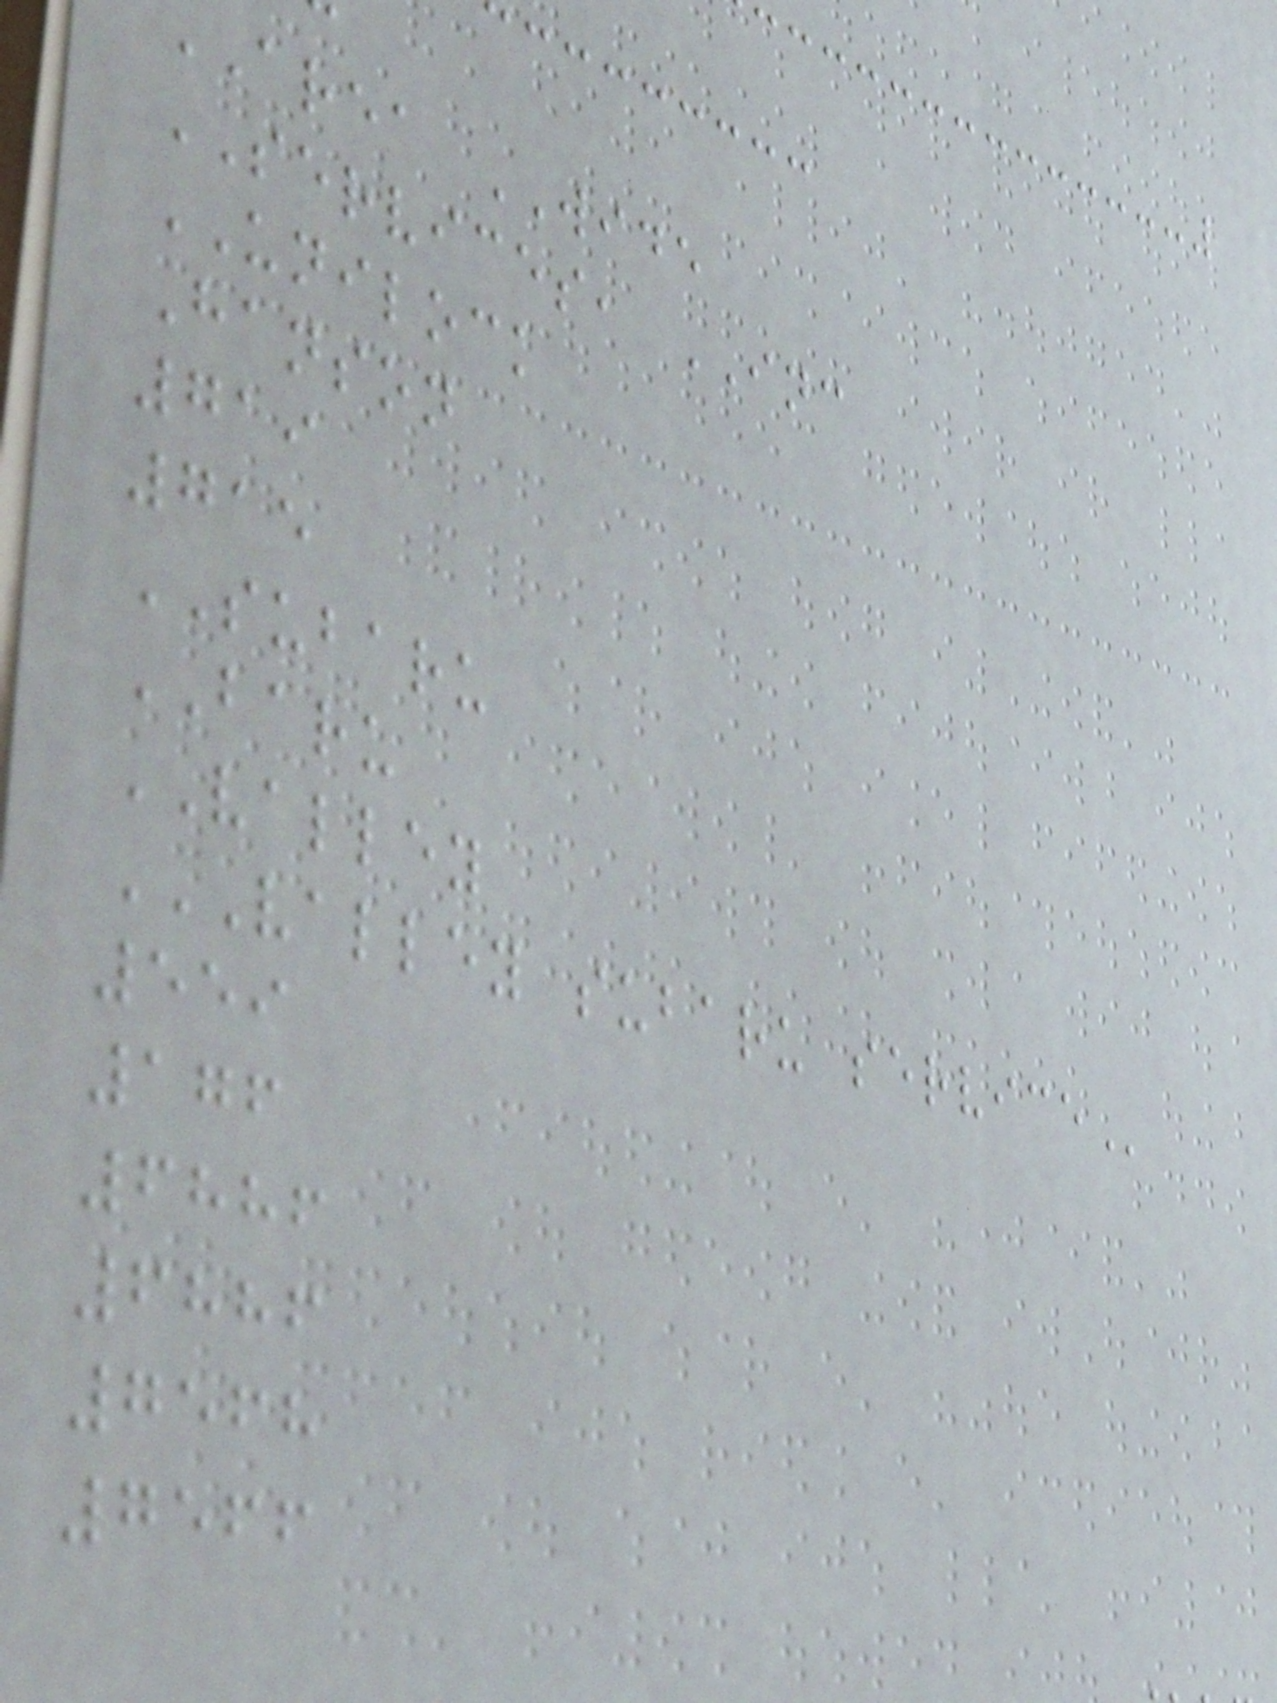area WIDE
SERVICES, INC
UNILOCK
Hanson
719
715
SUBARU
BARU
VALLEY
VALLEY SUBARU SERVICE
559
176
6886
6886
7568
7566
